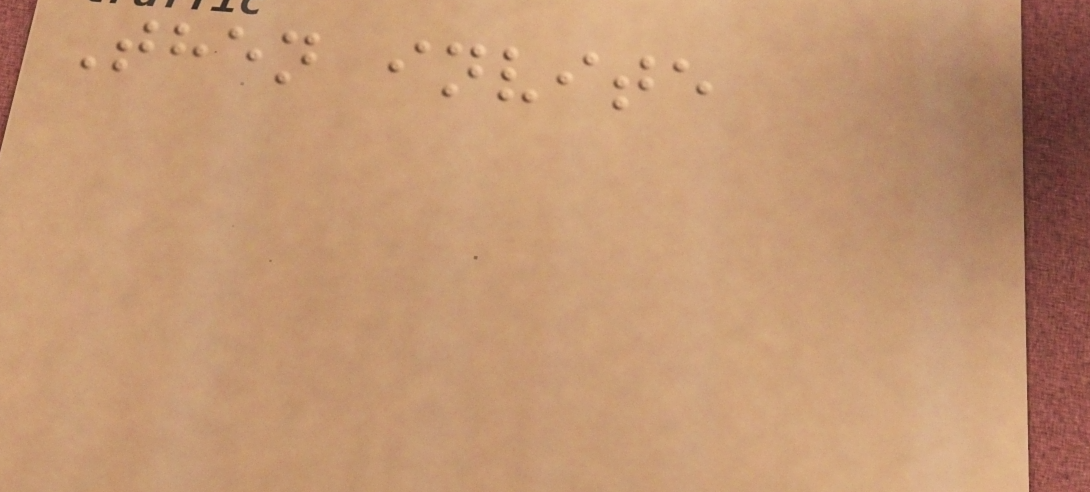Then invite
